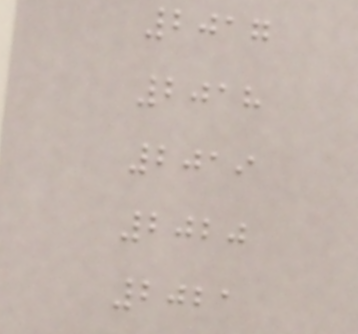2017
2018
2019
2020
2021
